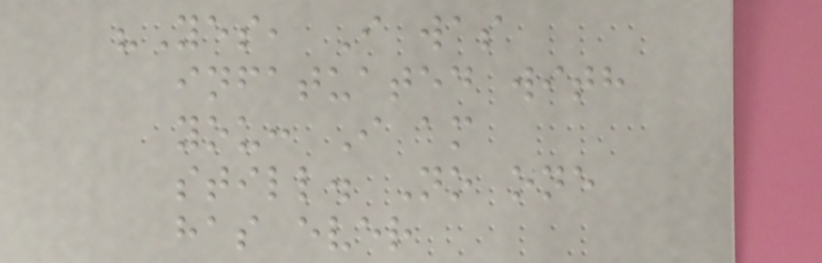"Yes, I was
infatuated with
you: I am
still. No one
has ever
